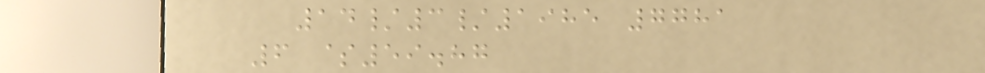14/3/1985 7781
6 $59.87
